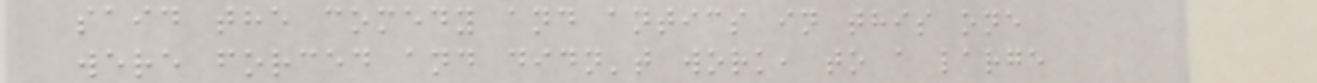said the comedy and antics in this one
were forced and didn't work, to a large
